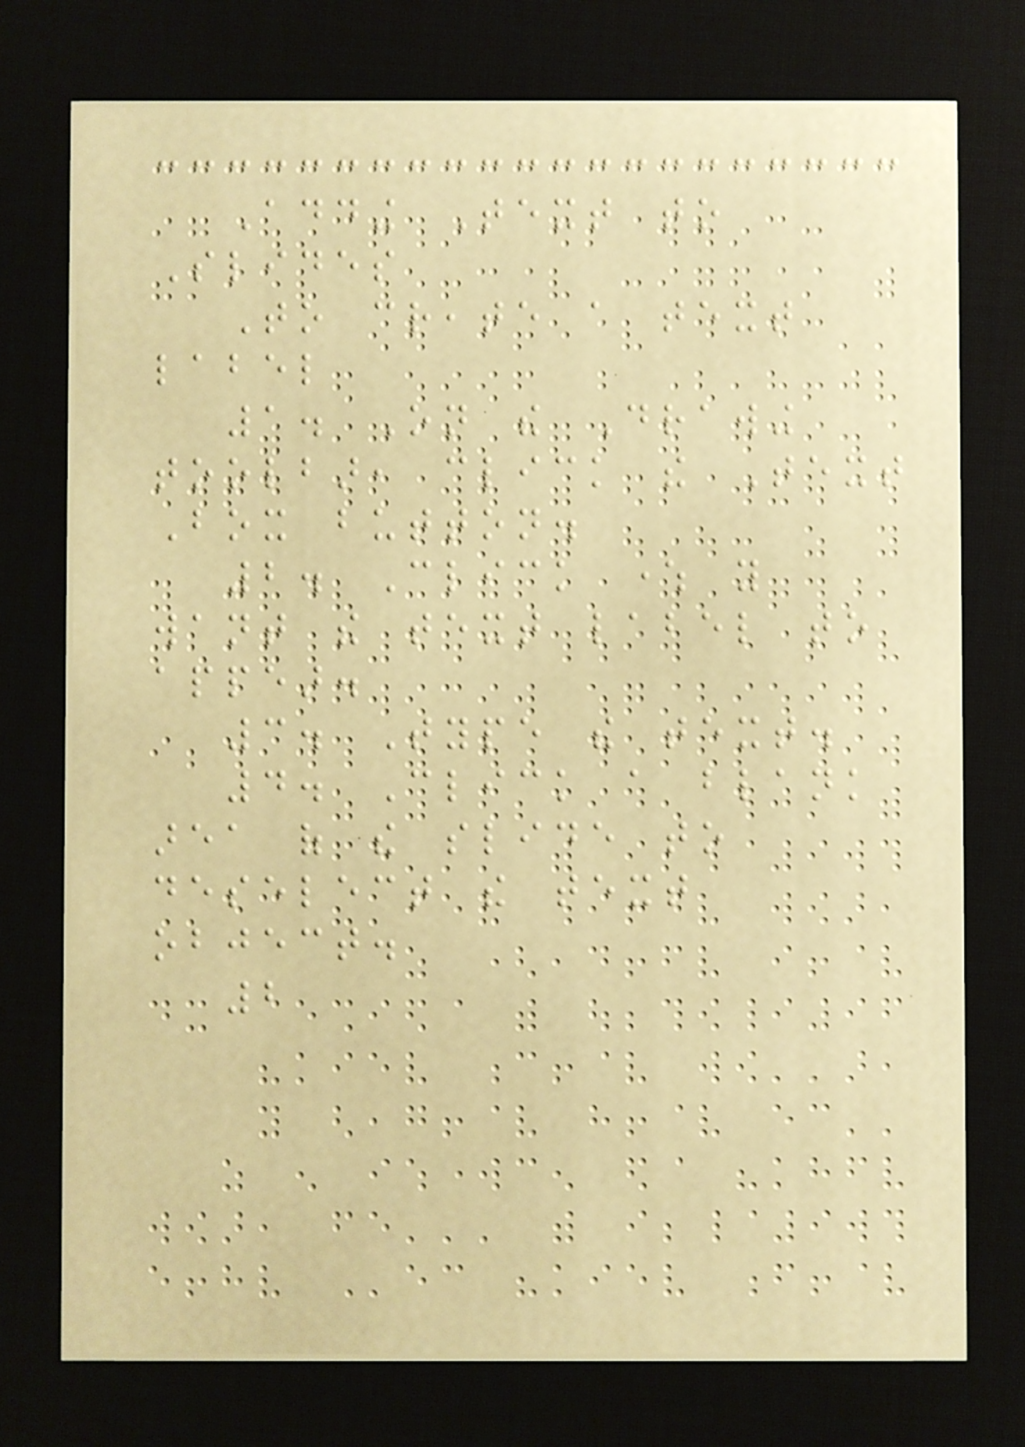Adding Text to
Slides
To create a text
label
1. On the Drawing
toolbar, click the Text
Box button.
2. Click where you
want the text label to
appear.
3. Type the text.
4. Click a blank
area of the slide to
deselect the text
object.
2
